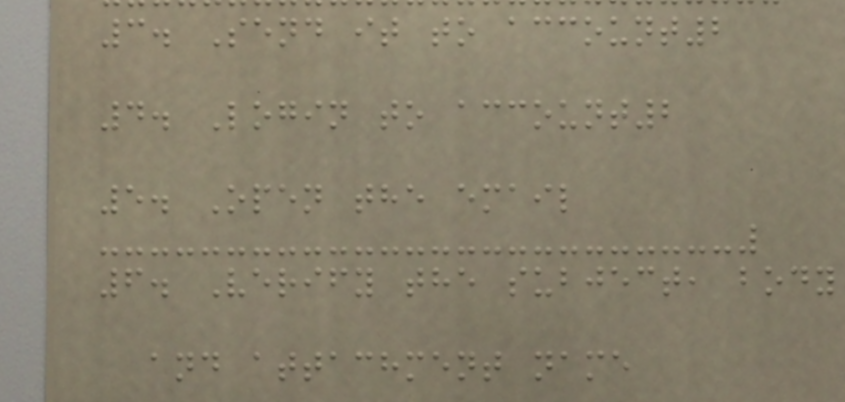3. Send it to account2
4. Login to account2
5. Open the email
6. Verify the subject, body
and attachment name
